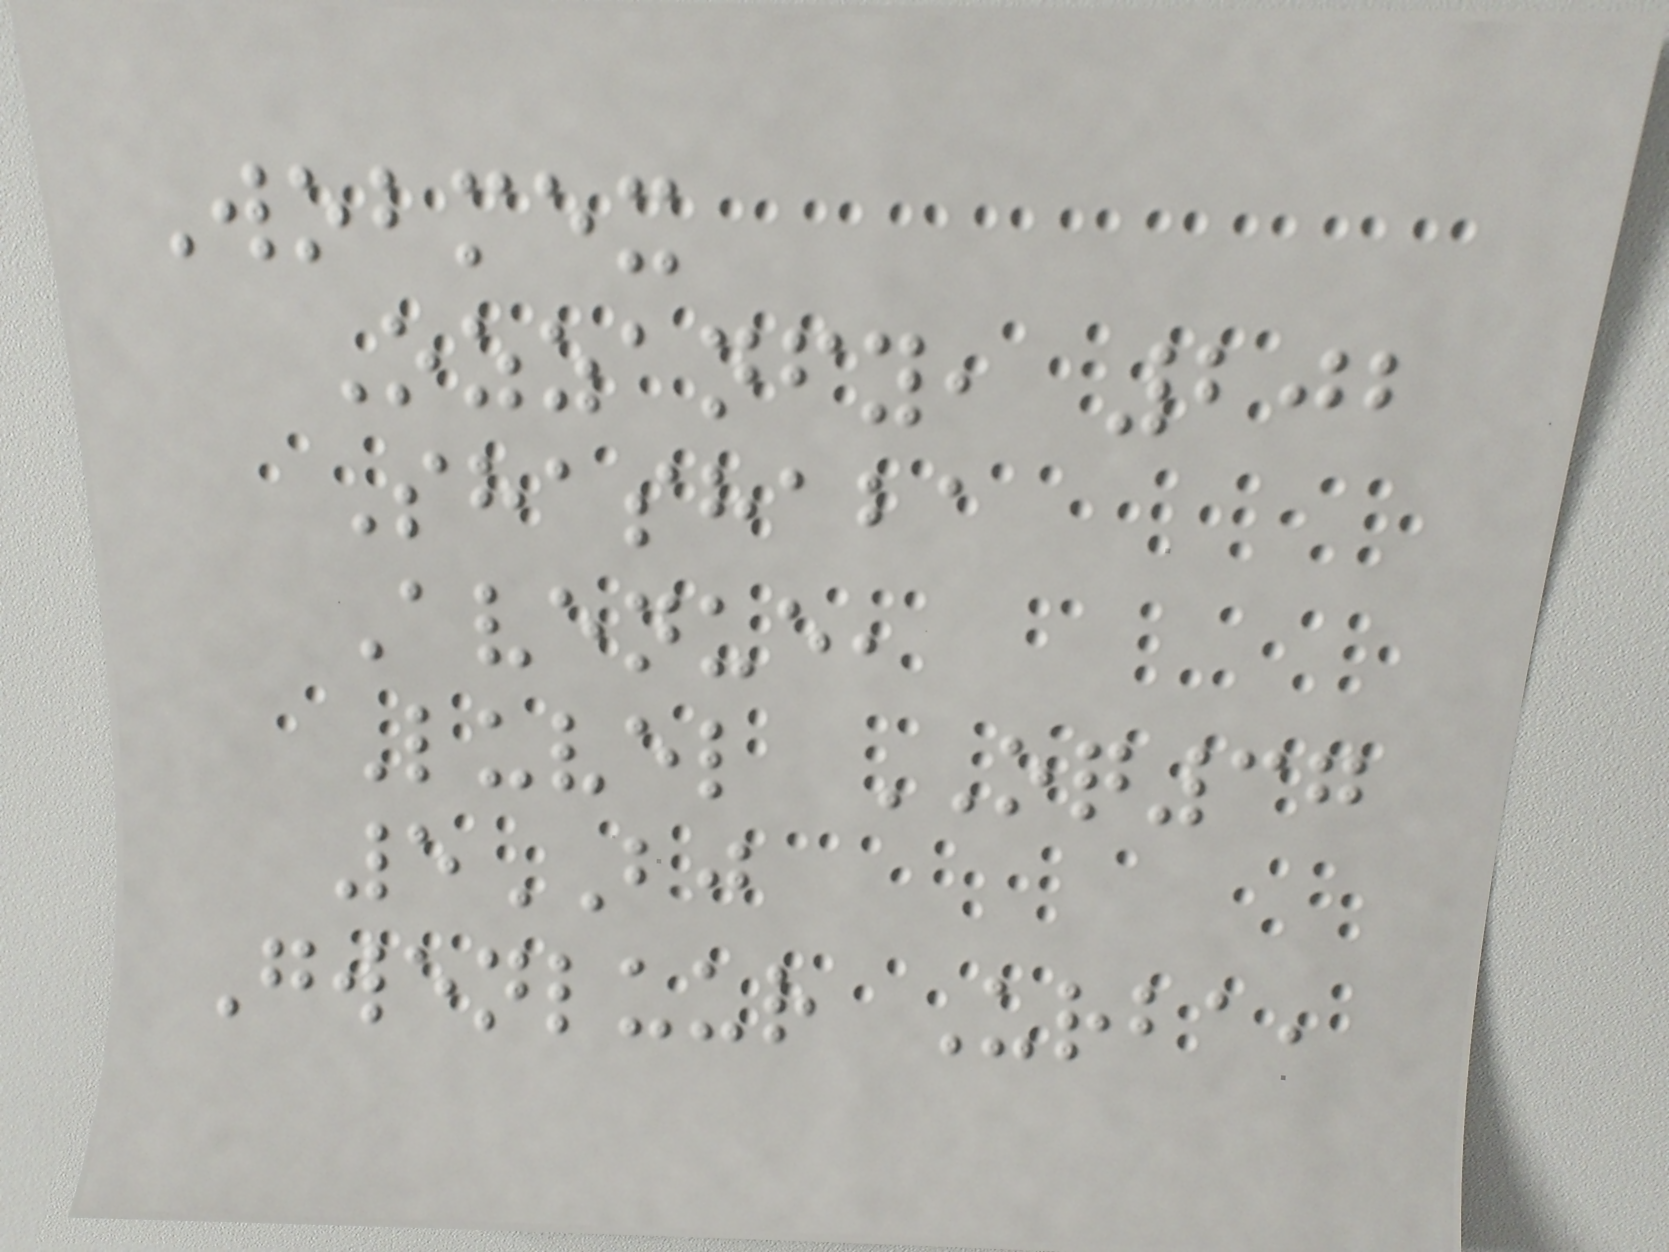Wobmex
Ozzanfy, 202
Shashaba
Avenue,
Luvel OQ37
5BJ
Gwenluur Urba,
